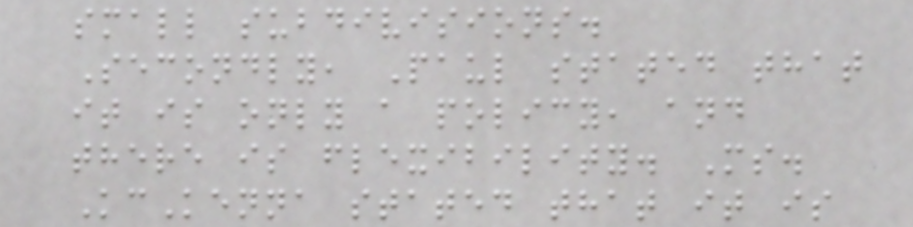small subdivisions.
Secondly, Paul stated that
it is only a policy, and
there is flexibility. Ms.
KcKenna stated that it is
